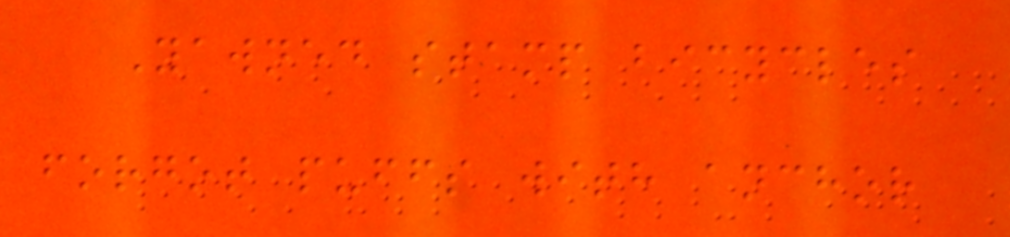Yawned stamp bicycles
forgot puffs with anchor
